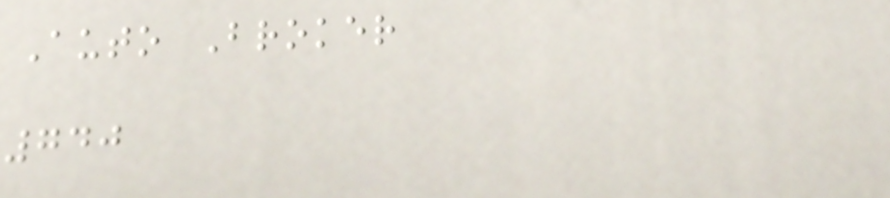Auto Broker
740
